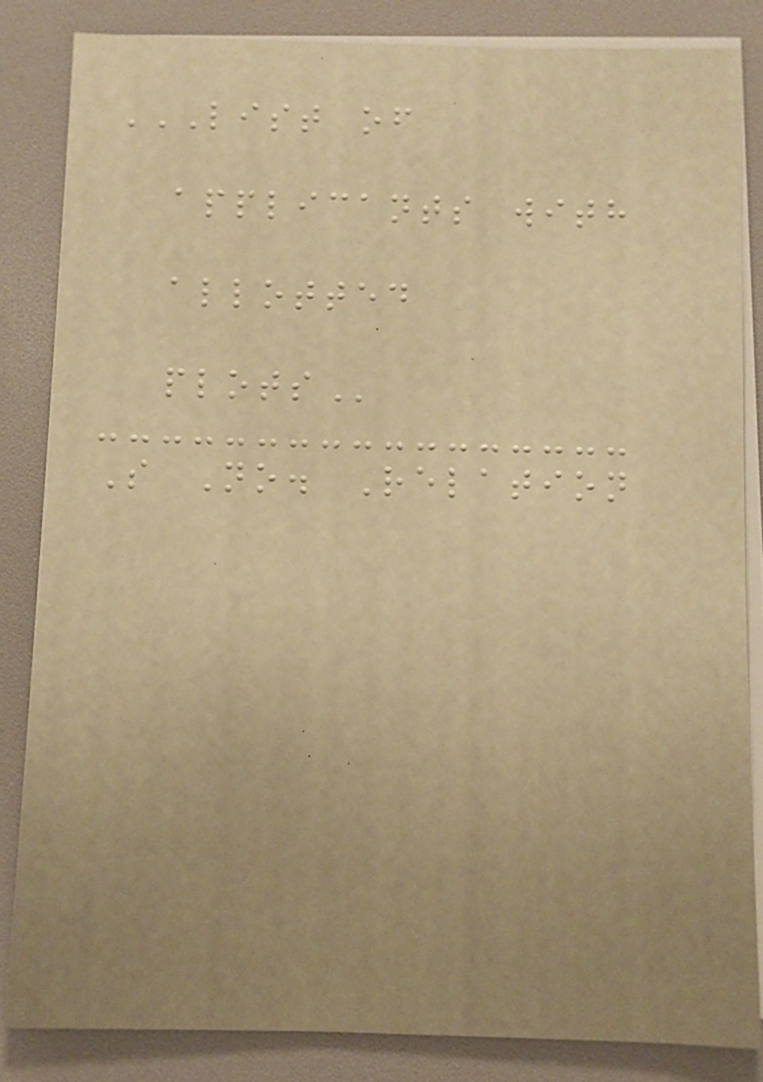LIST OF
APPLICANTS WITH
ALLOTTED
PLOTS
S No. Relation
